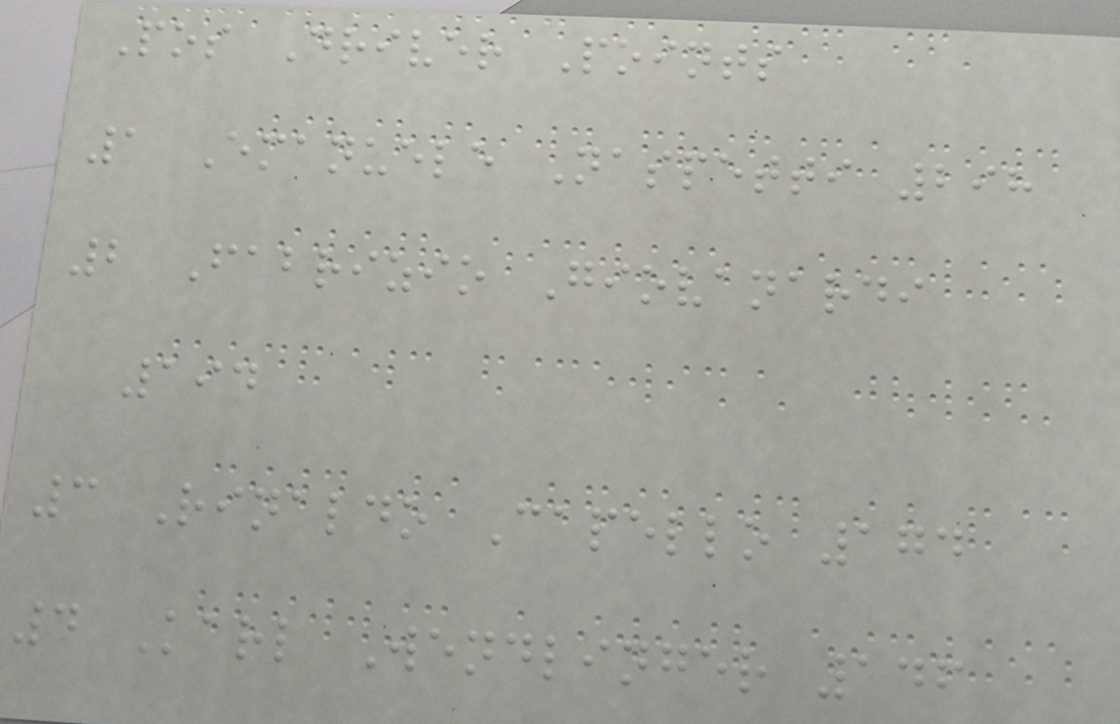Pos Driver Points
1 Emanuele Naspetti 298
2 Fabrizio Giovanardi
194
3 Rinaldo Capello 174
4 Karl Wendlinger 146
